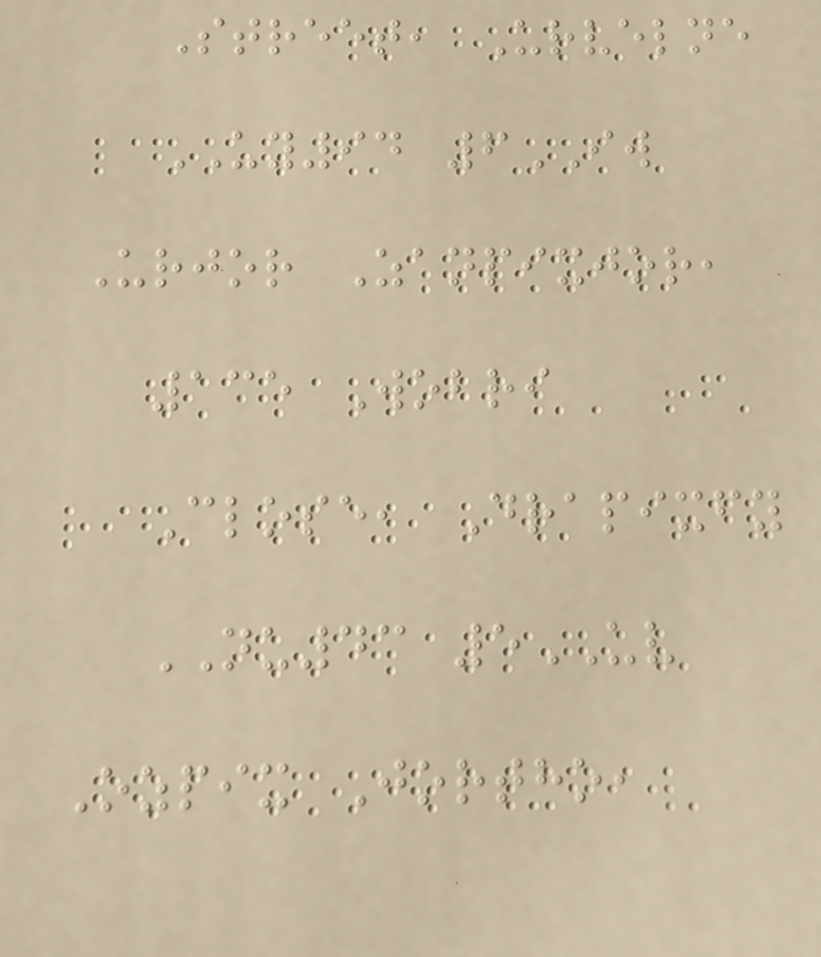Street, Urvelne
UY94 6IW
Urjor Zanpixjor,
135 Wobri
Close, Drapixfy
NU43 5UV
Ozpix Jortho,
